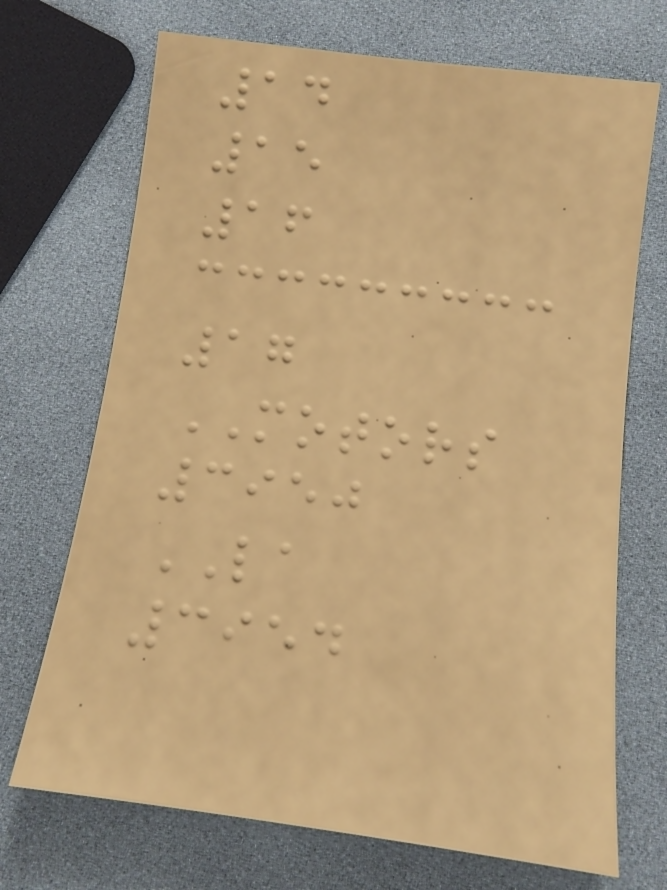14
15
16
17
MOTORS
3950
LA
3954
